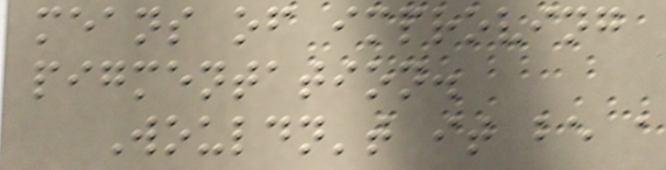means of improving
pigmentation.
Wouldn't it be a
